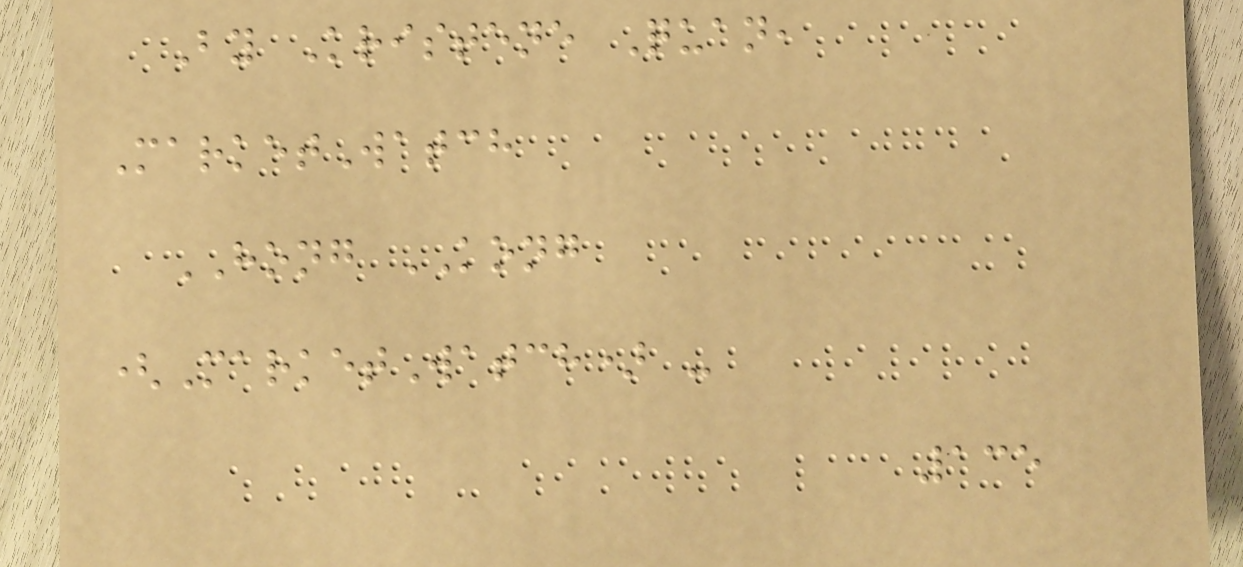By Kristene Quan,
MarketWatch
HONG KONG
(MarketWatch) -
135
